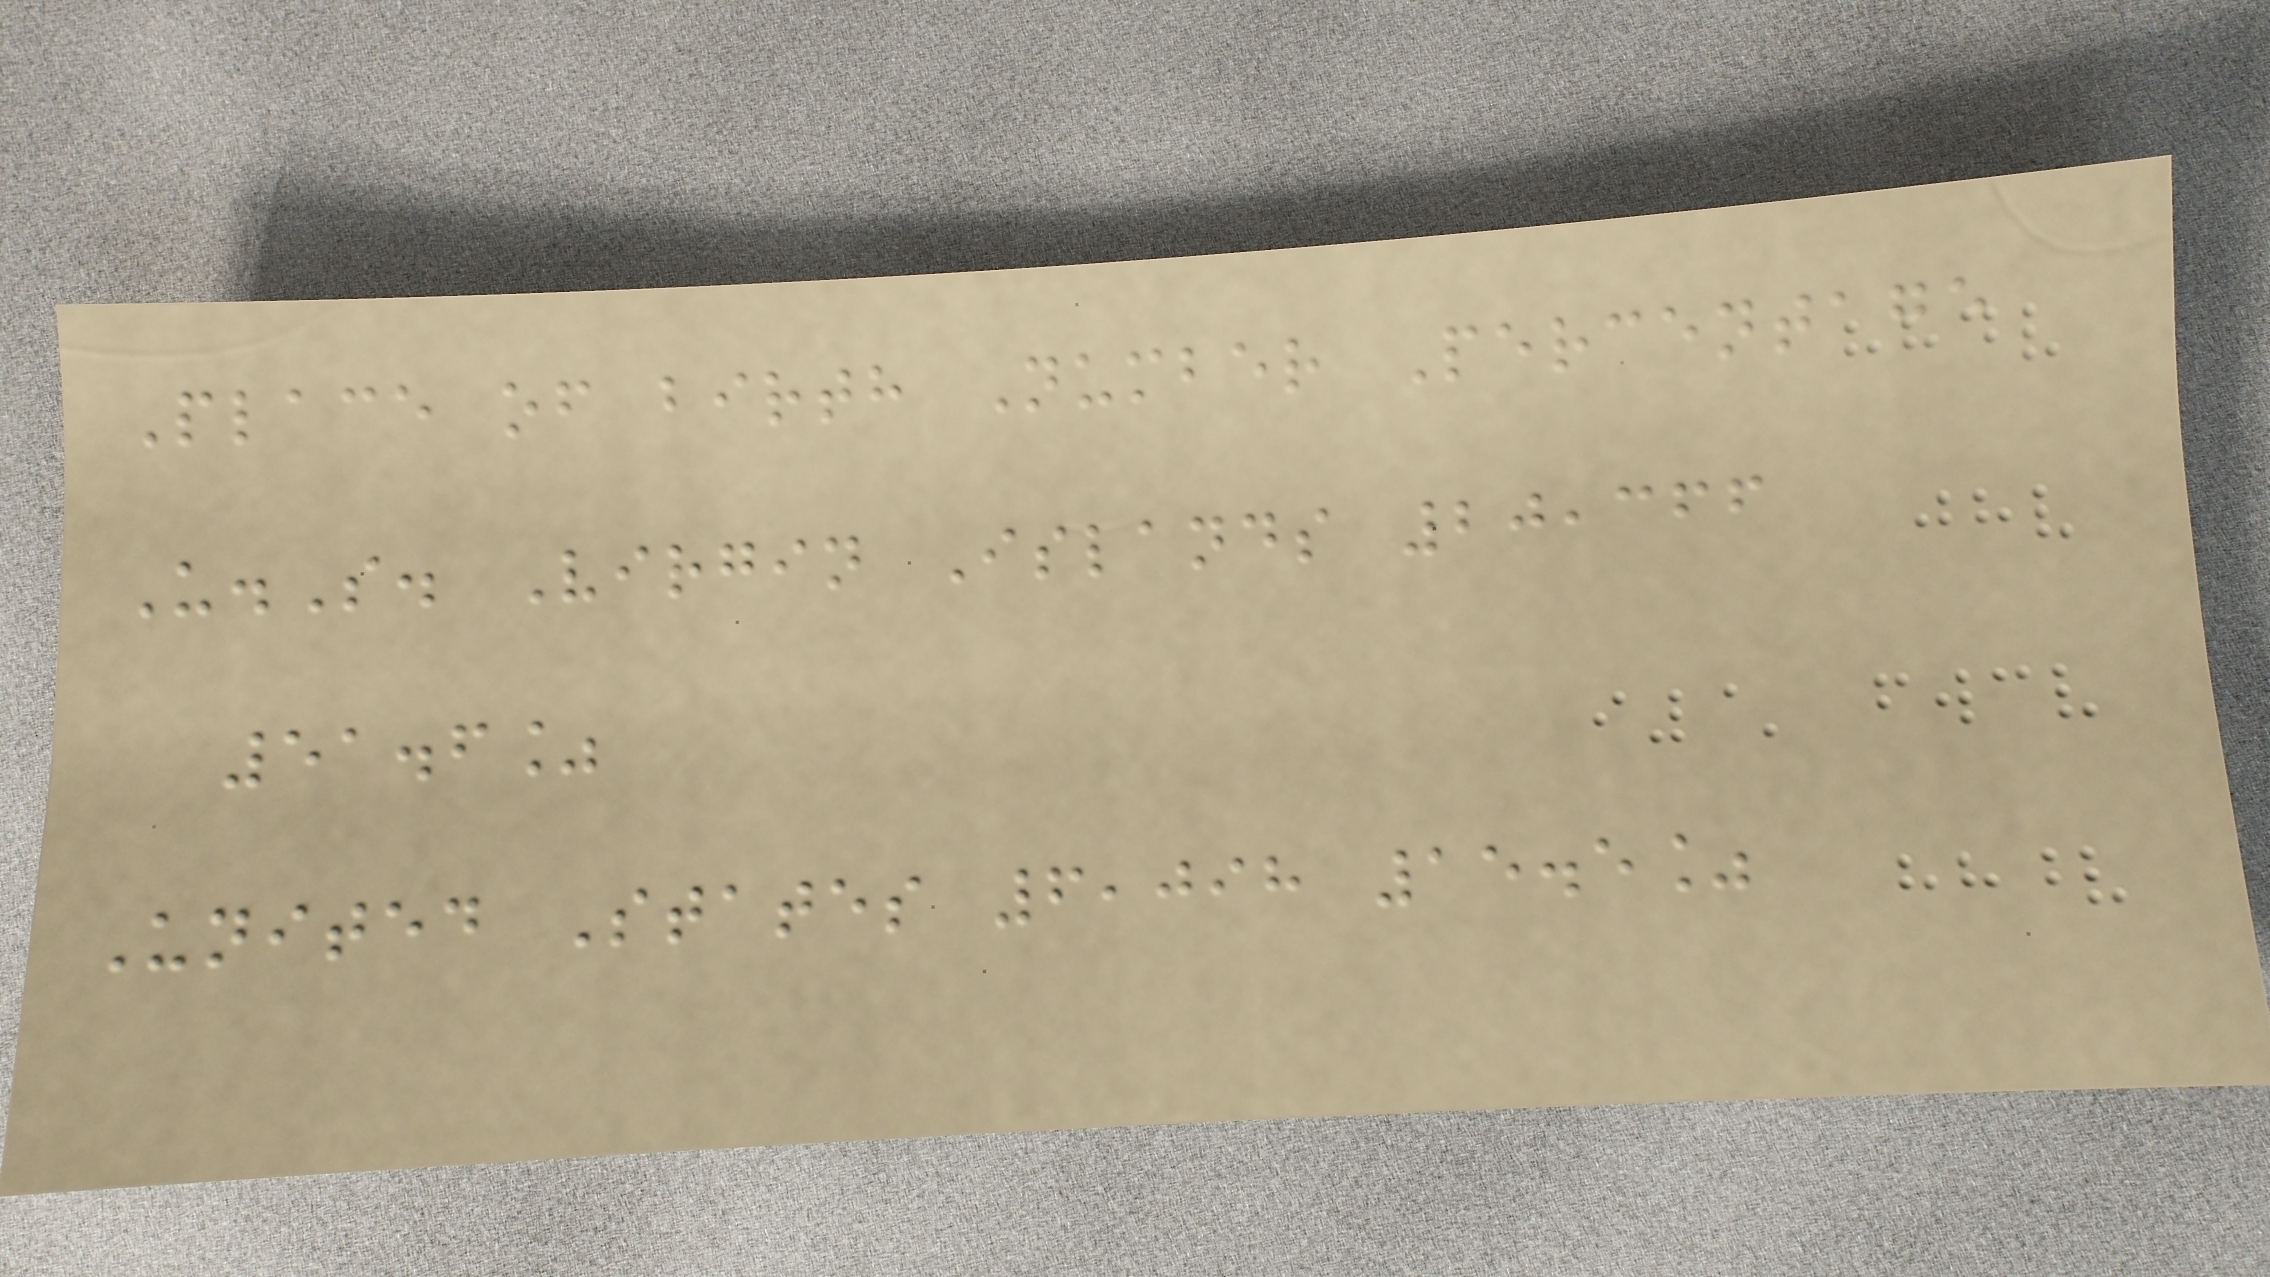Place of birth Number Percentage
U.S. Virgin Islands 20,366
51.6%
United States 6,098 15.5%
